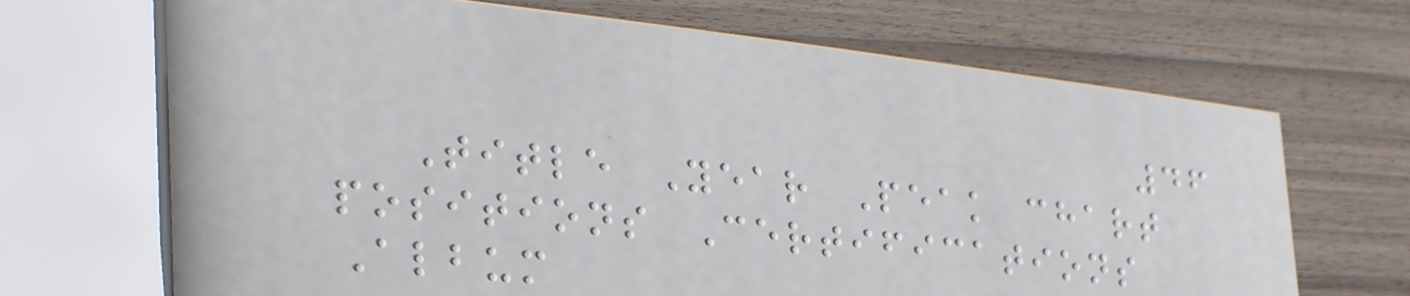46
Title Year Peak chart
positions Certifications
Album
